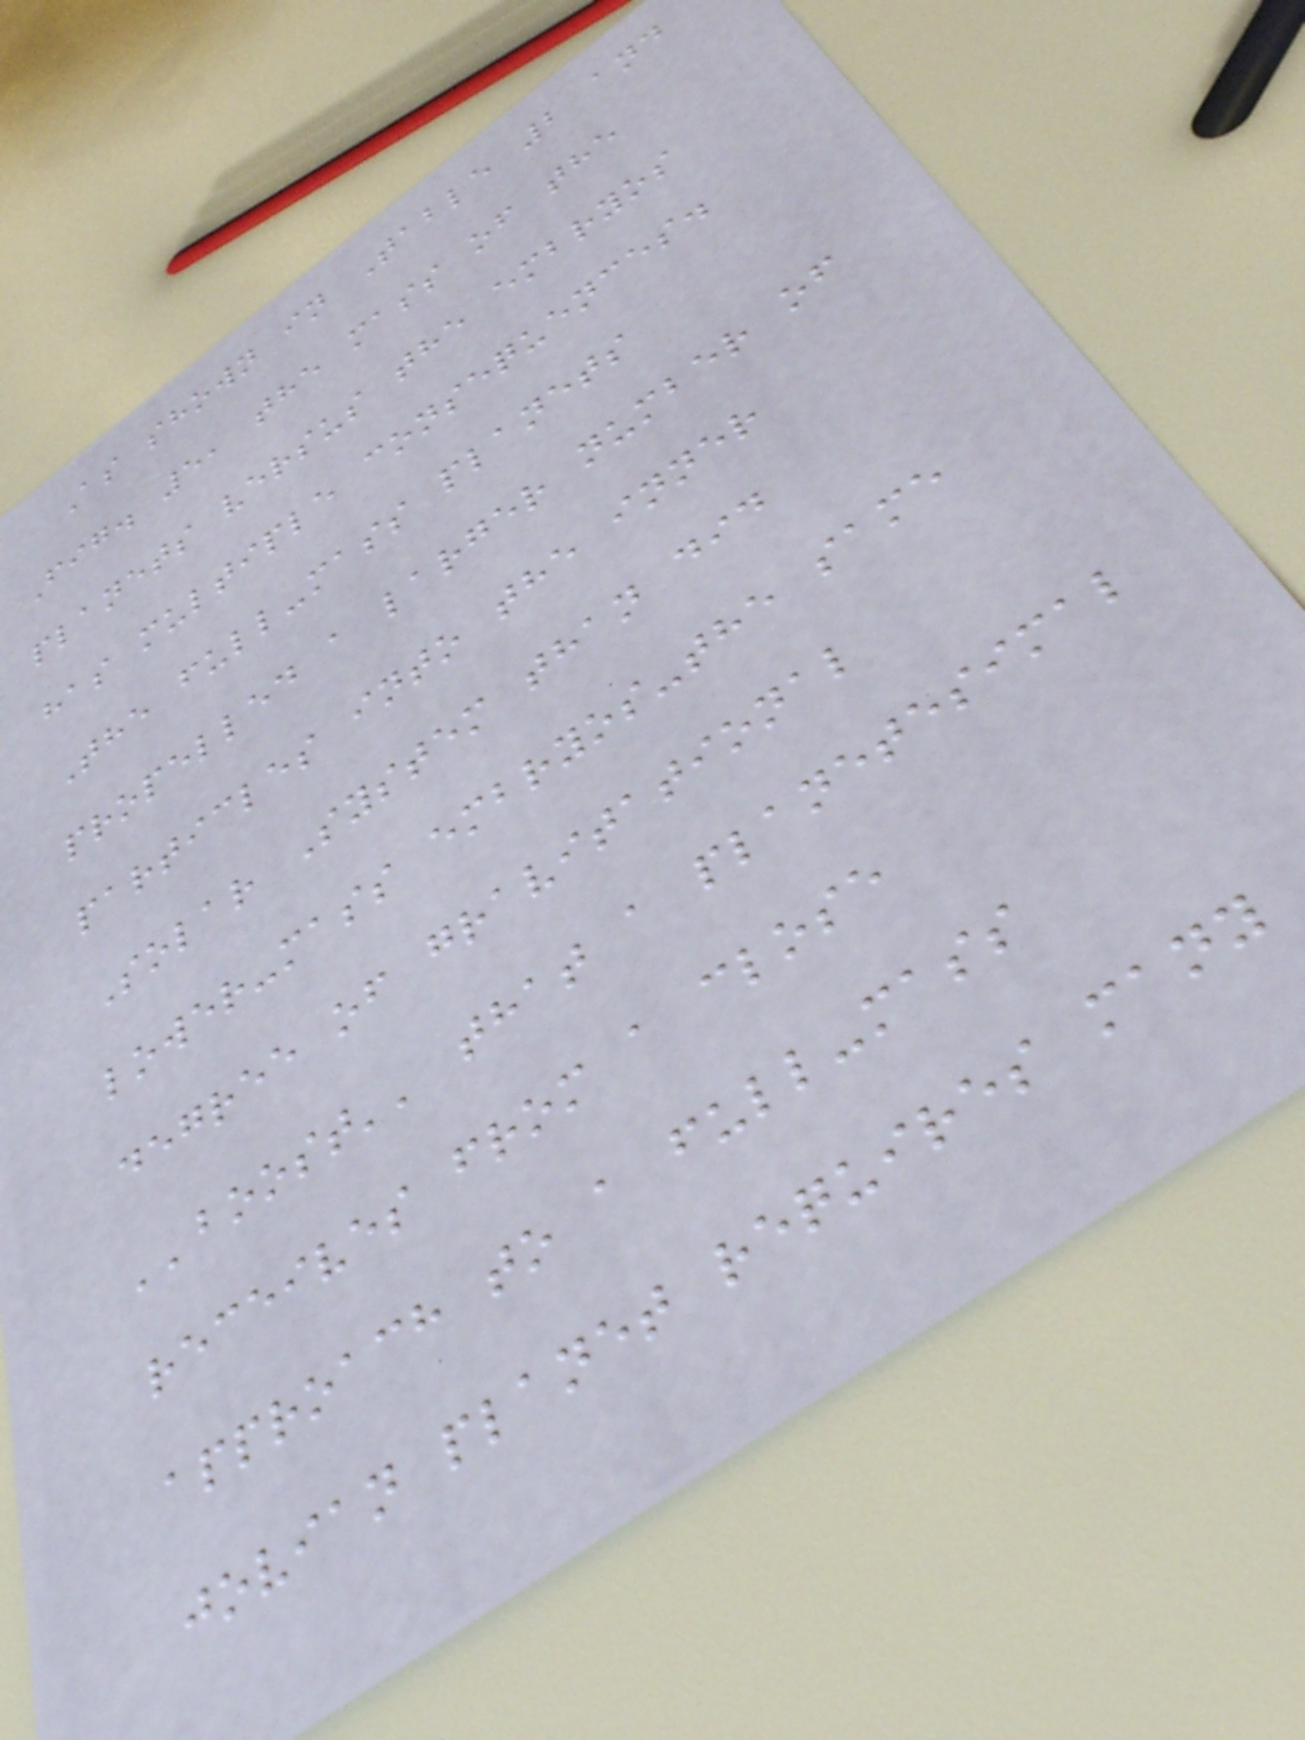As shown in Table 2 and
Fig. 5, the mass of the
planets versus the embryos
has multiple consequences.
The full-mass planets
propelled a larger number of
particles into the inner
Solar System than did
lower-mass embryos-the same
degree of gravitational
''boost'' that a planetesimal
receives from a close
approach to a full-mass
jovian planet requires many
